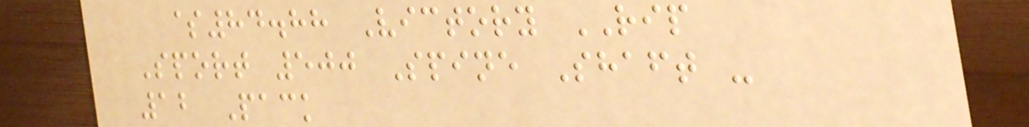$84.88 Victory RIP
Sport 500 Spine Shaft -
12 Pack
